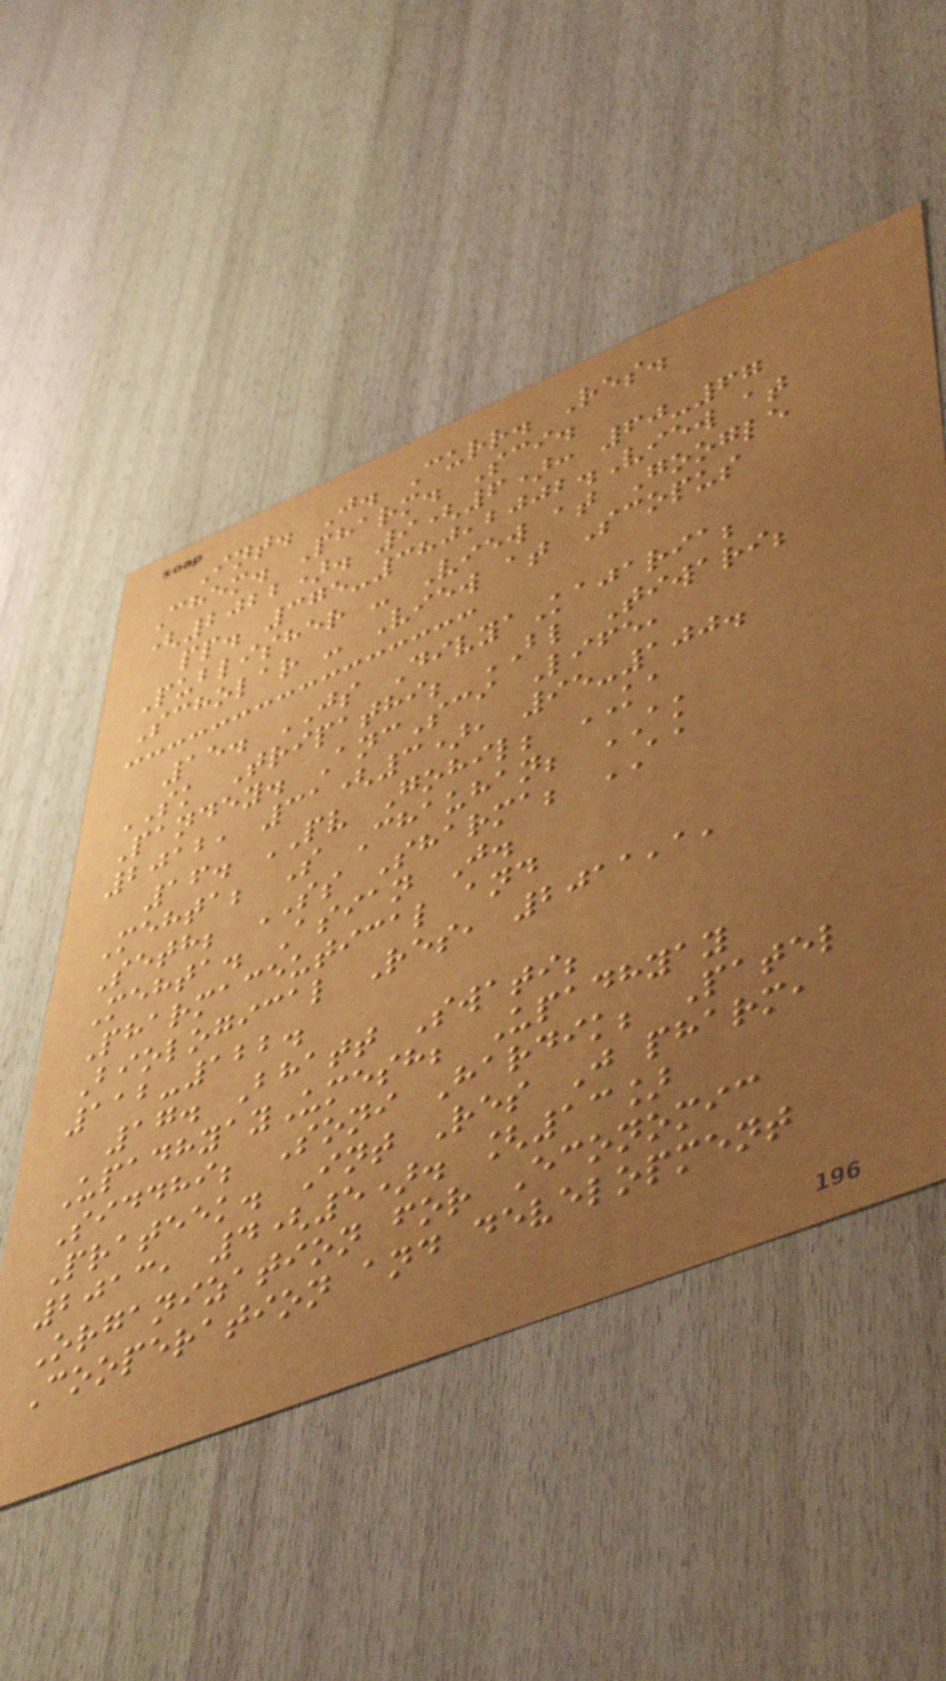Int. J. Curr. Res.
Chem. Pharm. Sci.
(2022). 9(6): 60-67
pp. 375-380,2002.View at
Publisher - View at Google
Scholar - View at Scopus
15. JS DivyaKajaria;
SK Tripathi; BL Tiwari;
Pandey. AncSci Life,
2012, 31(3), 95-100.
16. PV Gohil; KA
Mehta; S Chauhan; AK
Seth; SS Sharma; AA
Mehta. Asian J.
Pharmaceutical and
Biological Res, 2011,1,
112-122.
17. Bhatt Swati;
UpadhyayUmesh; Upadhyay
Siddhi; Soni Hardik; Patel
Prateek. Int Res J pharm,
2013, 4(5). [13]
Organization for Economic
Cooperation and development
